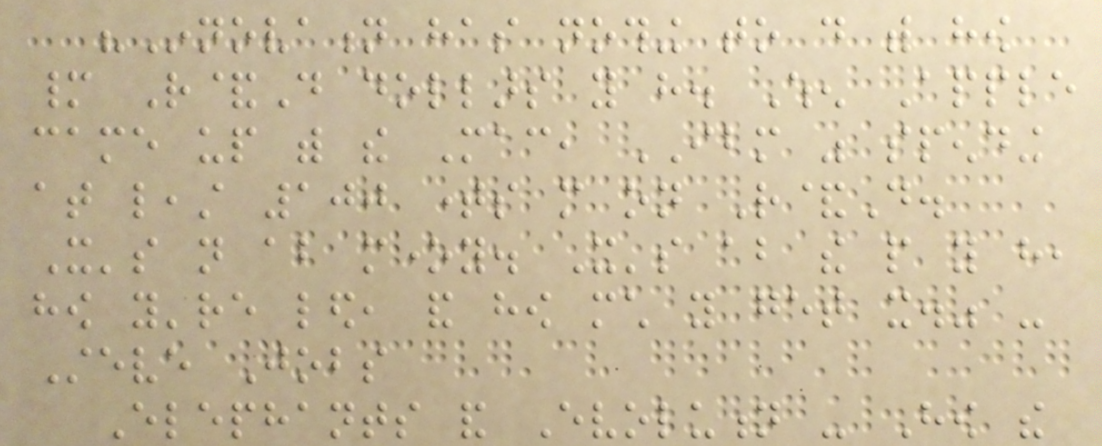"Innovation has nothing to do with how
many R&D dollars you have. When Apple
came up with the Mac, IBM was spending
at least 100 times more on R&D.
It's not about money. It's about the people you have,
how you're led, and how much you get it." -
Steve Jobs
Elephants and Evolution - How the
